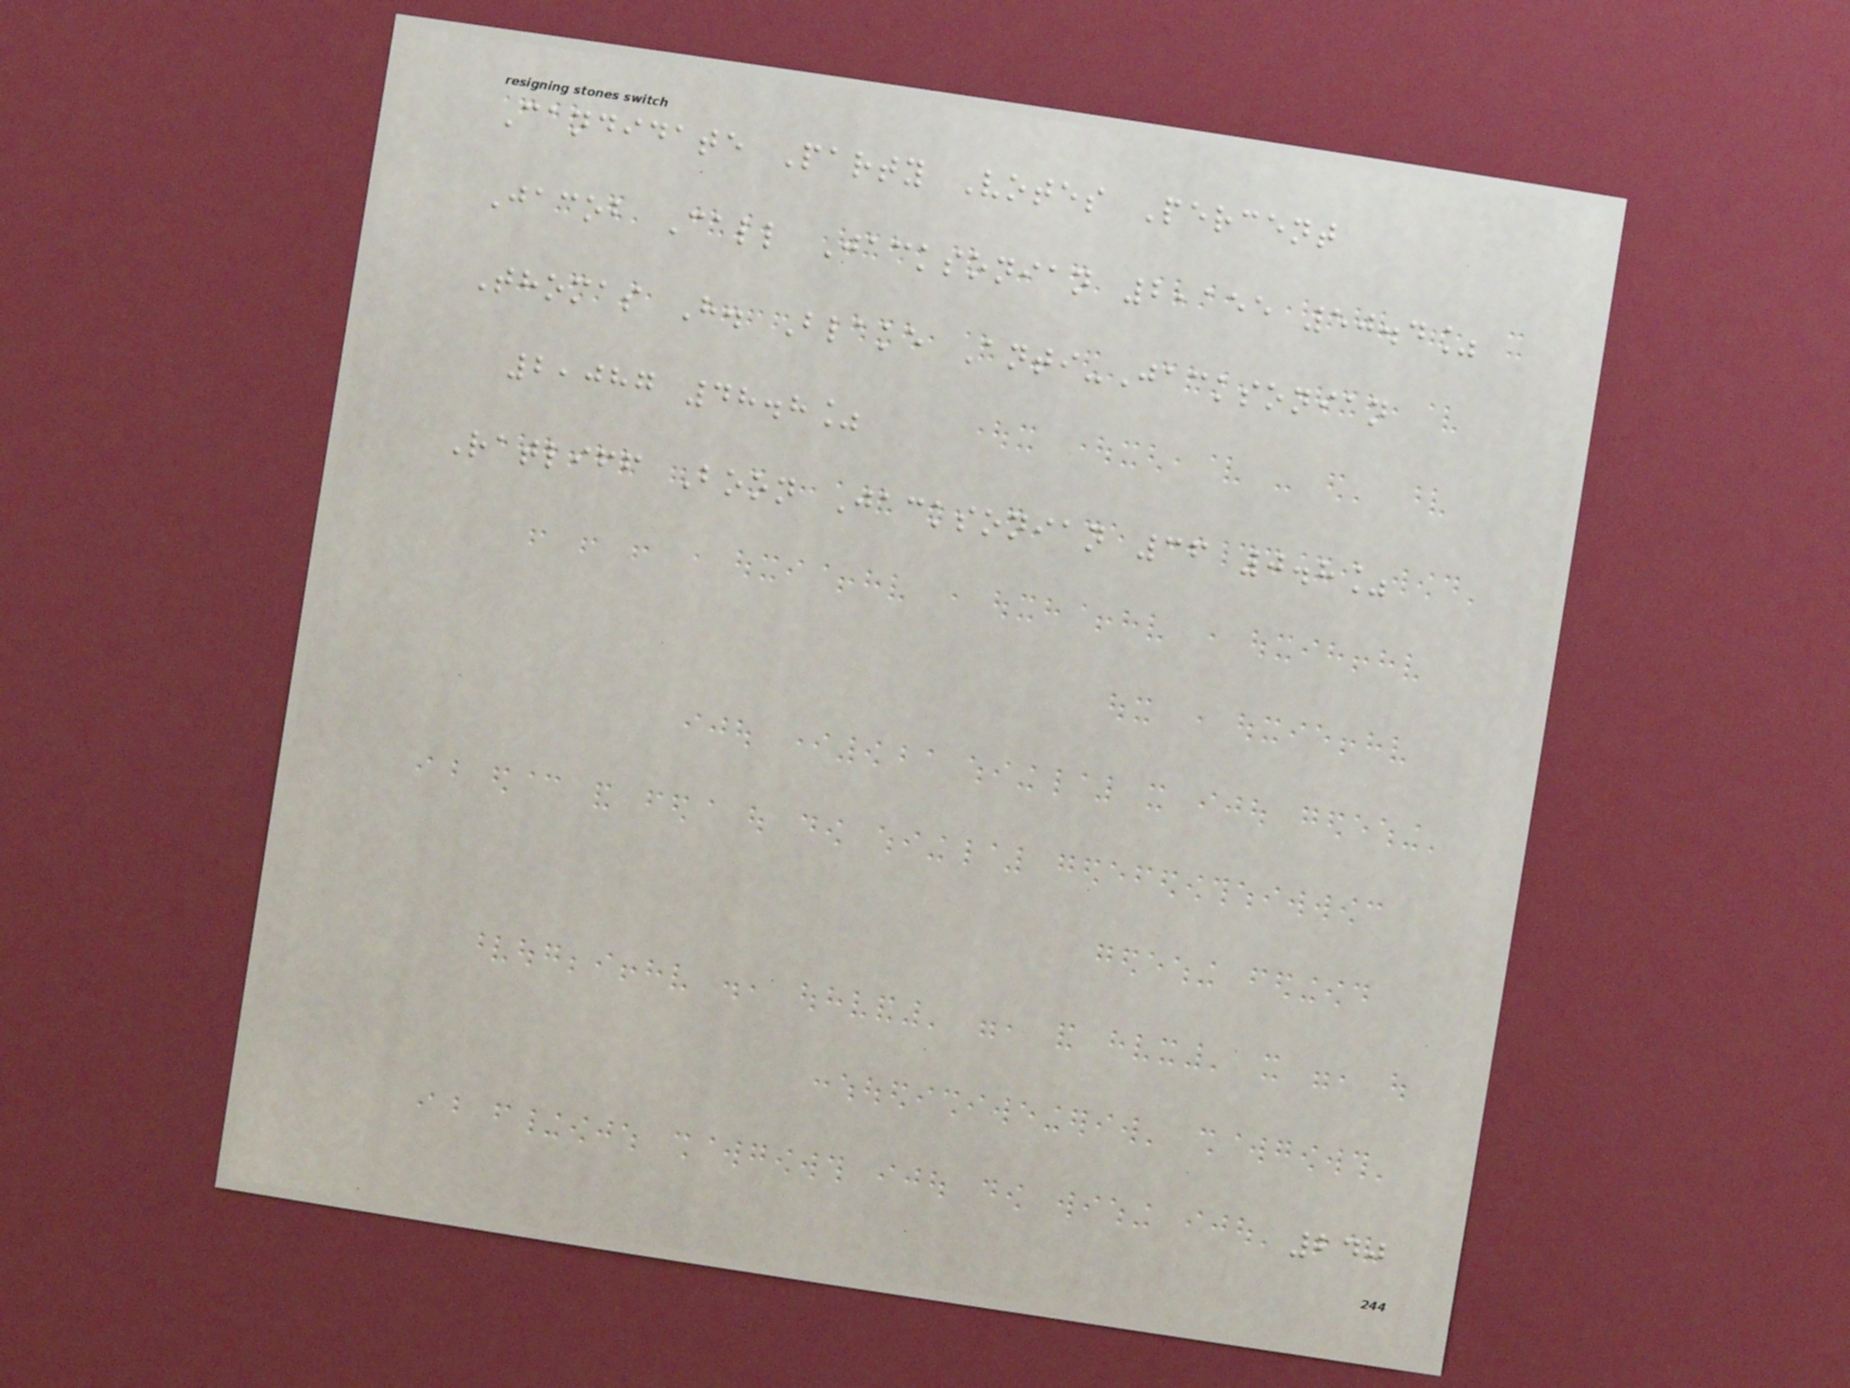Candidate Party Votes Percent
Jacob Call Jacksonian 2,155 50.4%
Thomas H. Blake Anti-Jacksonian
2,087 48.8%
Ratliff Boon Jacksonian 36 0.8%
240
